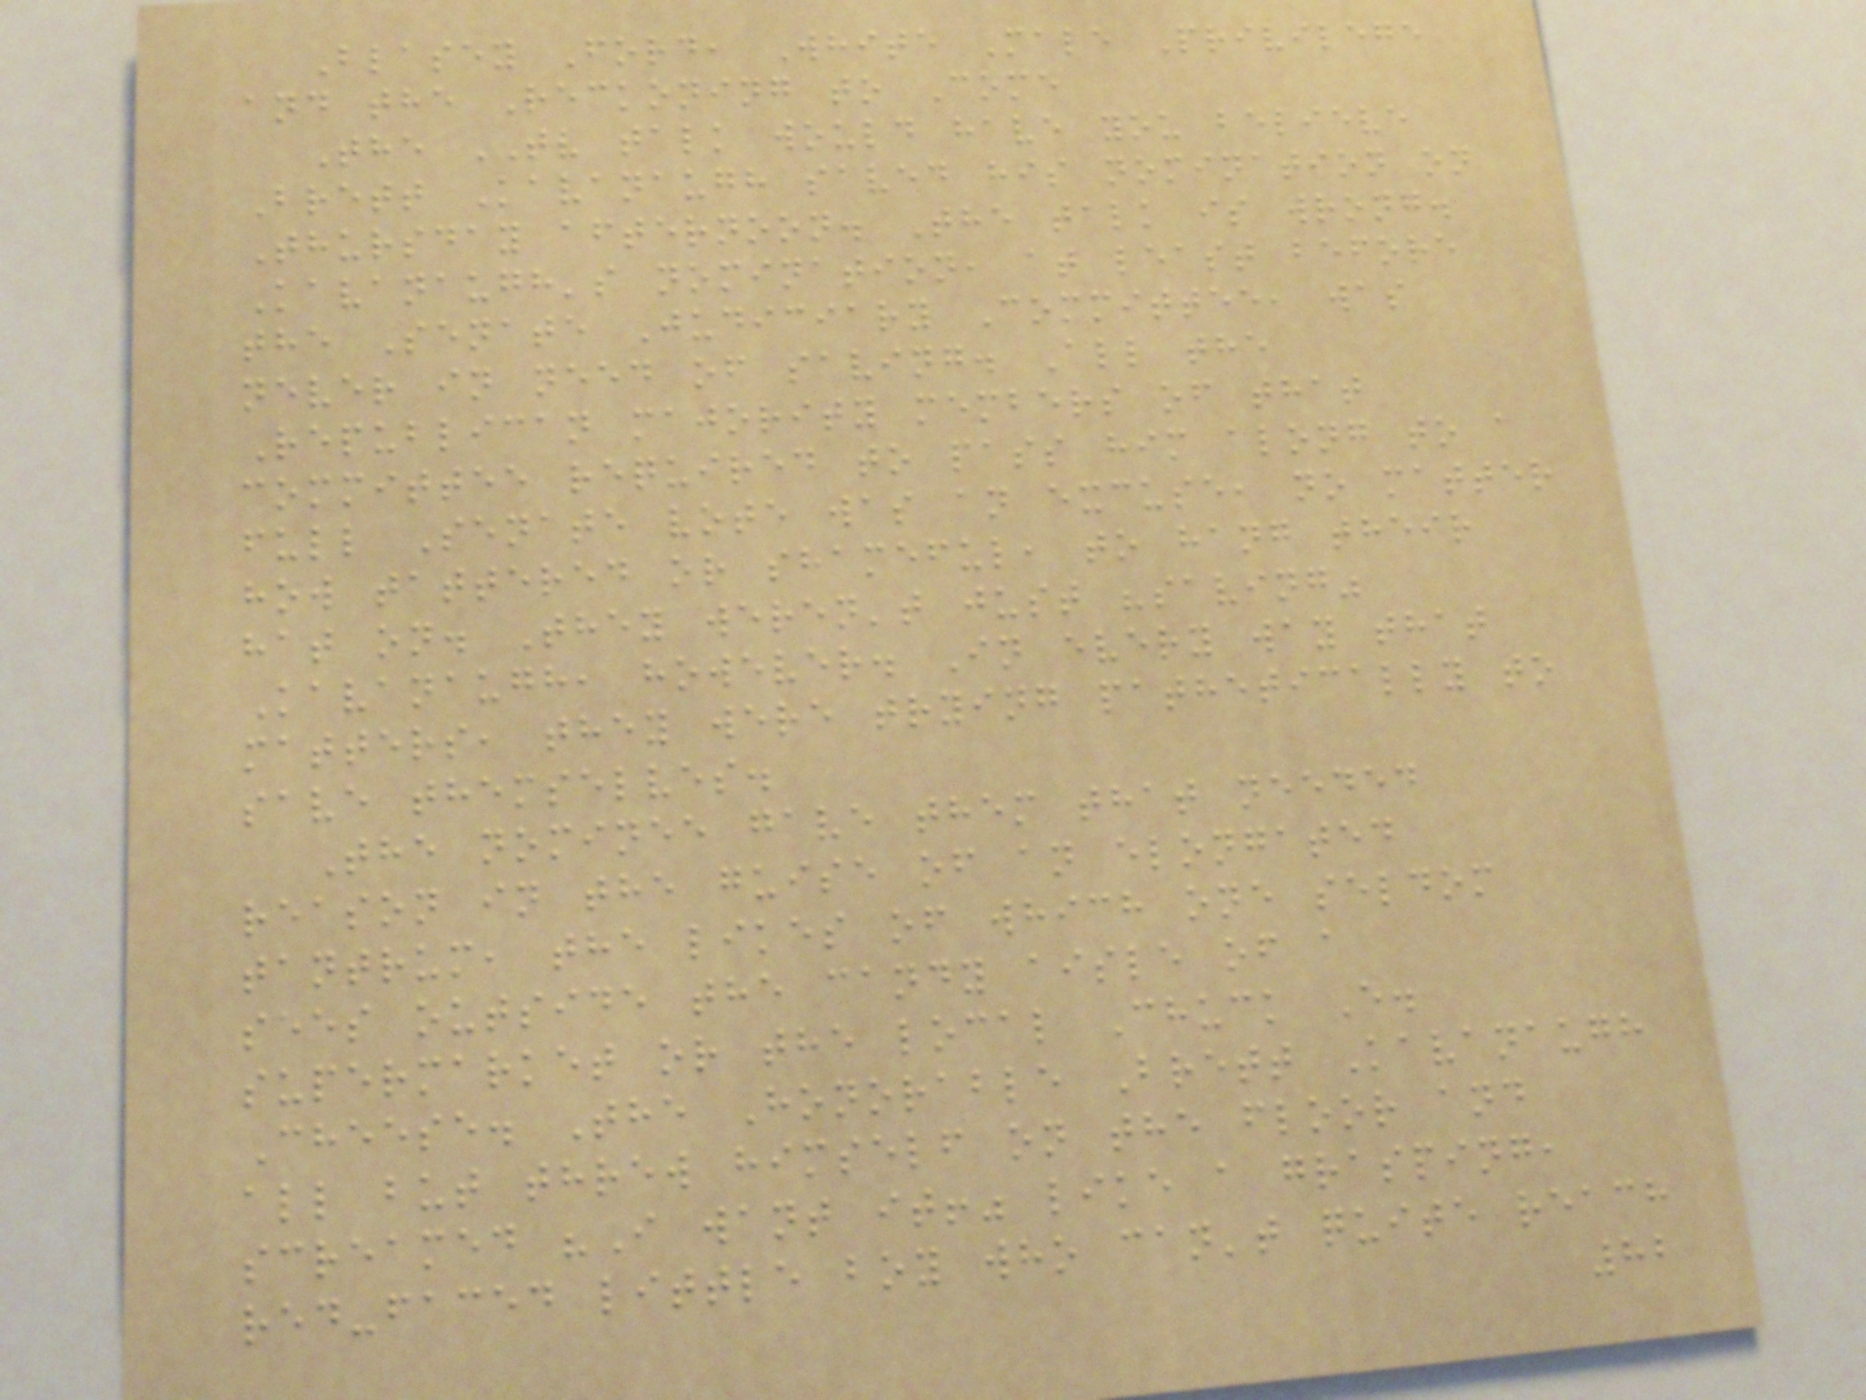Blasey Ford, White Male Privilege
and the Reckoning to Come
The TV talk would have you believe
Brett Kavanaugh saved his nomination on
Thursday afternoon. The talk is wrong.
Kavanaugh's nomination, at least before
the Senate Judiciary Committee, was
never in need of saving. All the
Republican majority members of that
committee required to pass him along to a
full Senate vote was an excuse, no matter
how tattered or shameful, to hang their
hat on. They weren't just "saving"
Kavanaugh, however. In every way that
matters, they were trying pathetically to
save themselves.
The nominee gave them that needed
reason in the guise of an elongated
tantrum, the likes of which one seldom
sees outside the candy aisle of a
supermarket or the local Chuck E.
Cheese. The Honorable Brett Kavanaugh
all but threw himself on the floor and
screamed "I want it!" like a grasping,
red-faced little boy who can't quite reach
82
